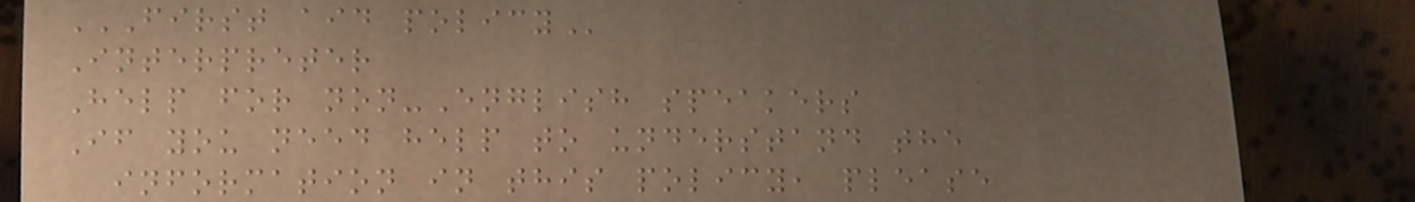FIRST AID POLICY
Interpreter
Help for non-English speakers
If you need help to understand the
information in this policy, please
